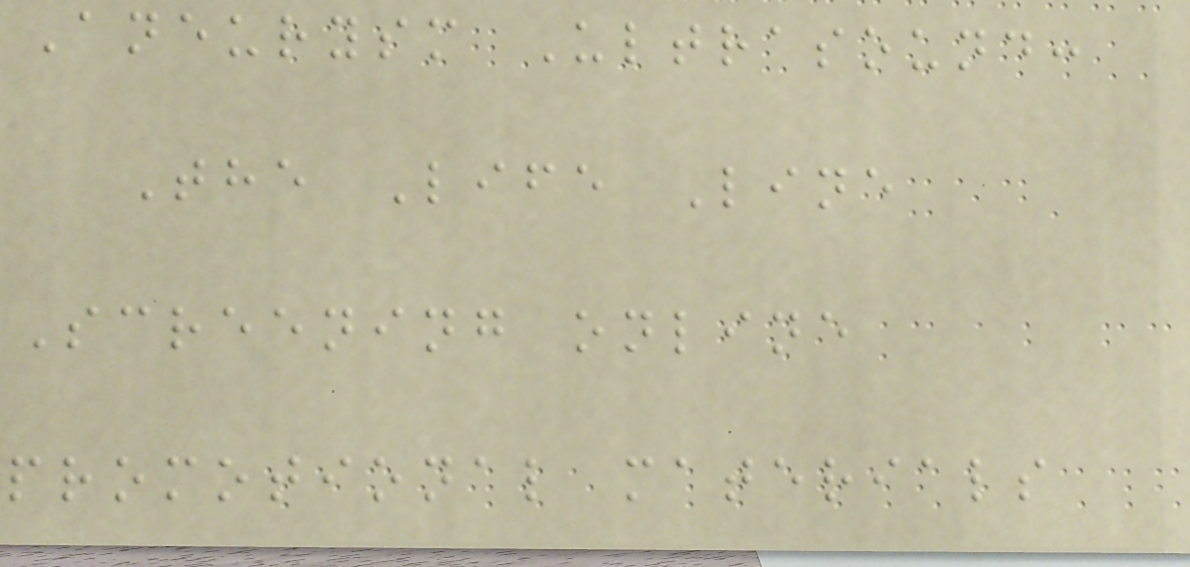Aneurysm Ultrasound:
The Life Line
Screening online
promotional materials
